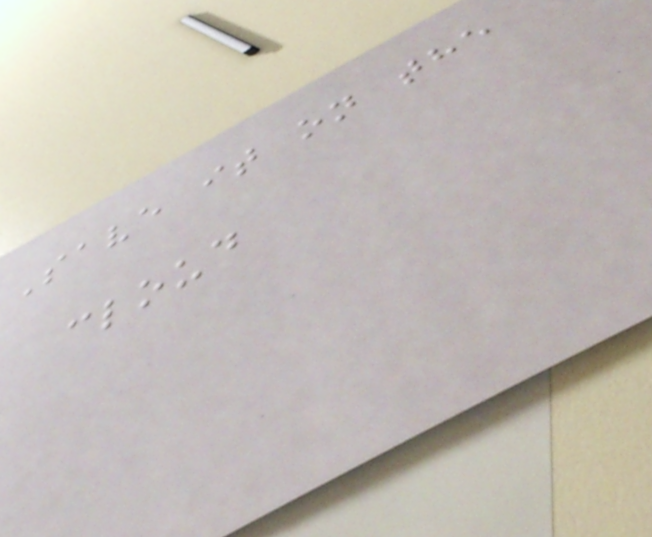Save it on the
cloud
